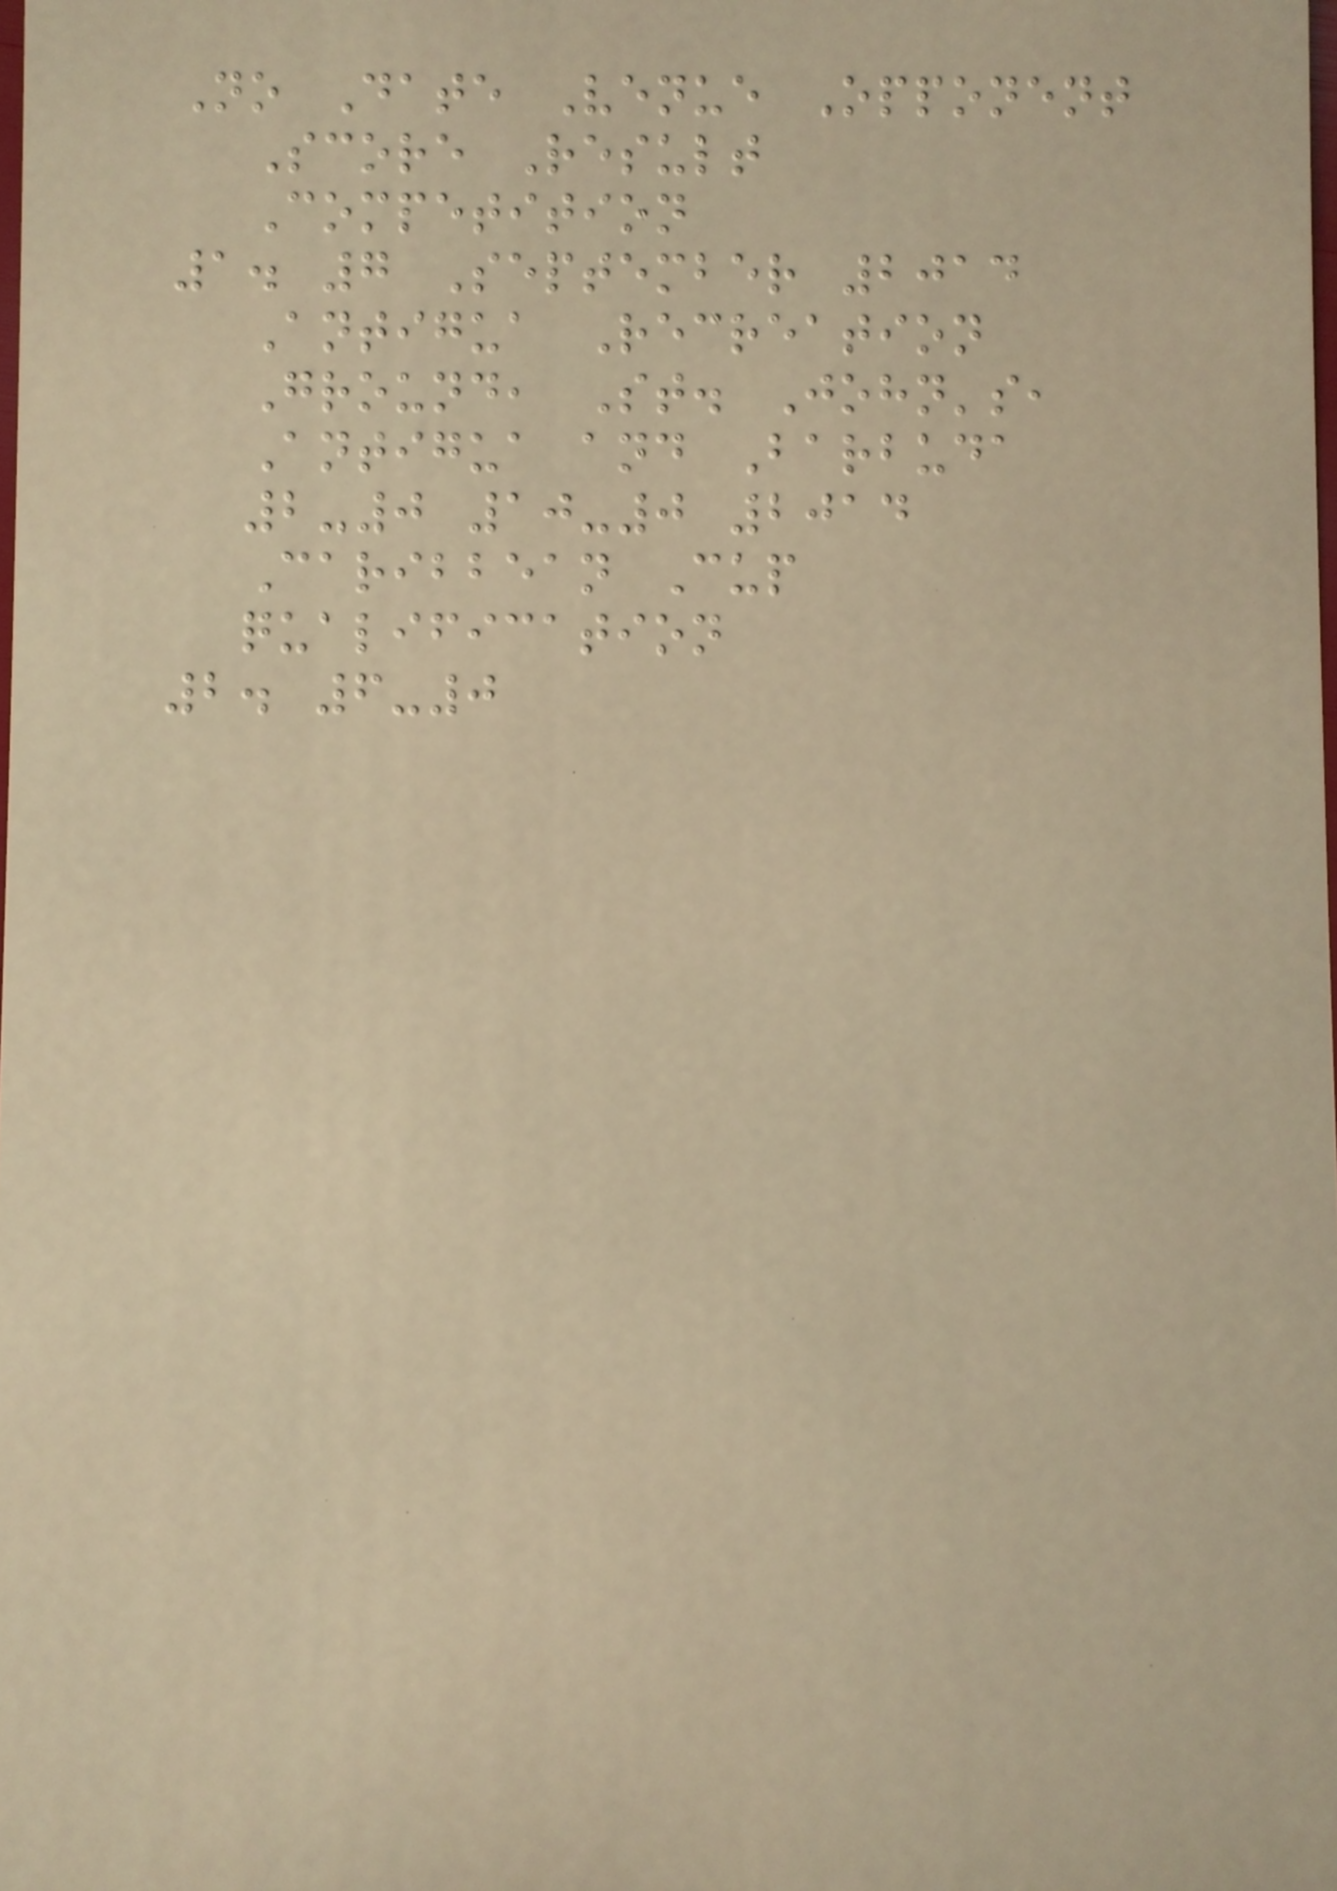No Date Venue Opponent
Score Result
Competition
1. 7 September 2014
Antigua Recreation
Ground, St. John's,
Antigua and Barbuda
2-0 10-0 2014
Caribbean Cup
qualification
2. 6-0
